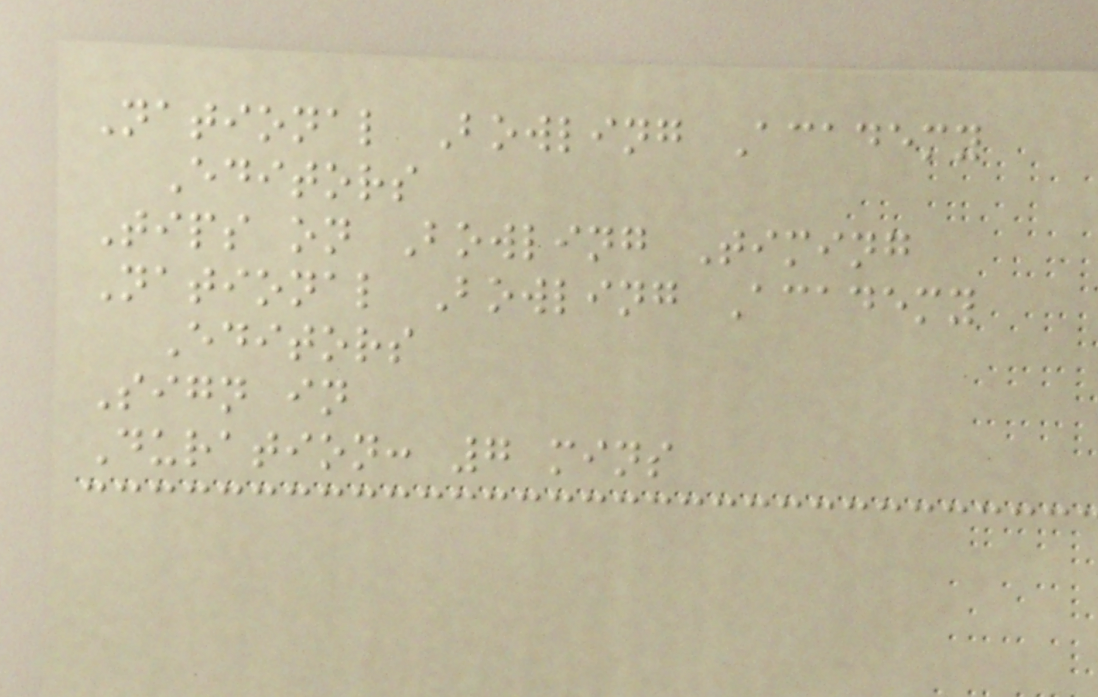National Bowling Academy
Editors
Tips on Bowling Timing
National Bowling Academy
Editors
Sign in
Duration: 7 mins
